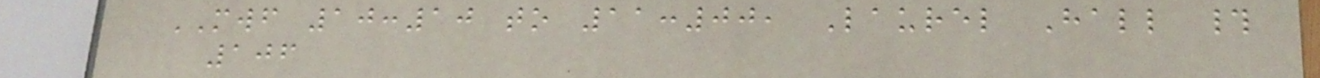MWF 10:10 to 11:00, Laurel Hall #
106
